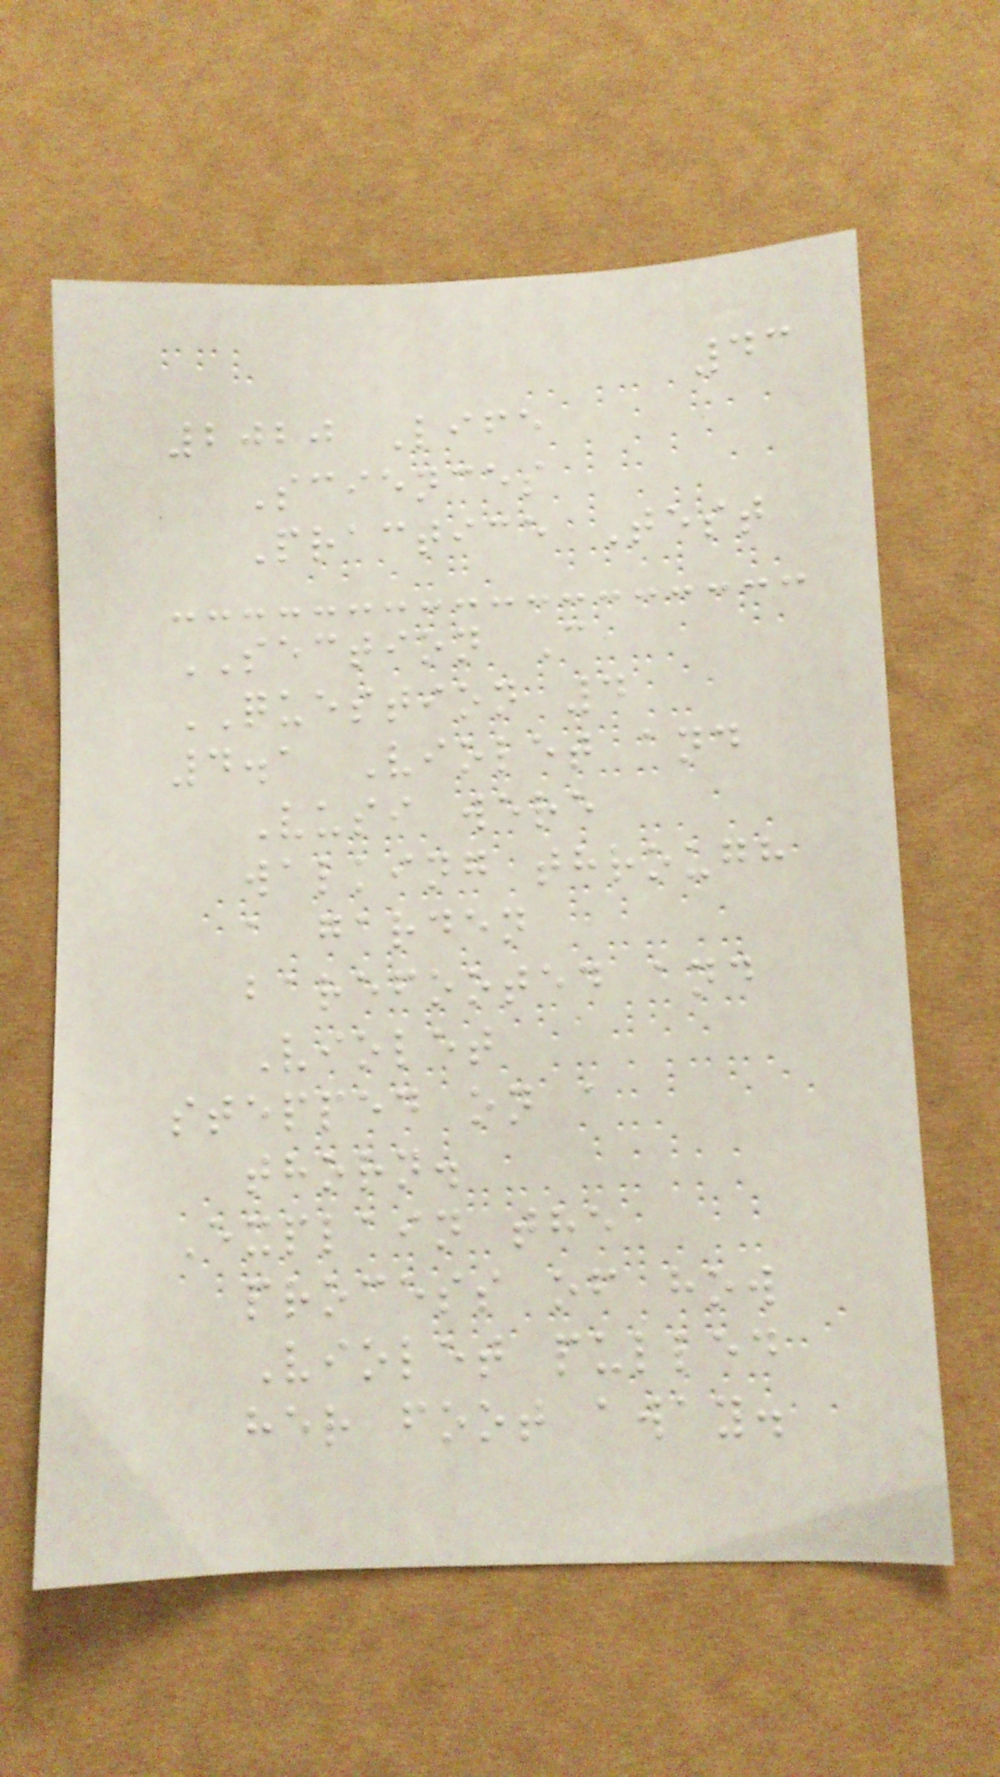43
2020 Life
Sciences
Practice Test
SECTION C
QUESTION 4
4.1 Violet and
Vusi were
walking through
a garden
barefooted and
Violet
stepped on a
thorn.
Explain the
process of how
Violet pulled
her foot away.
